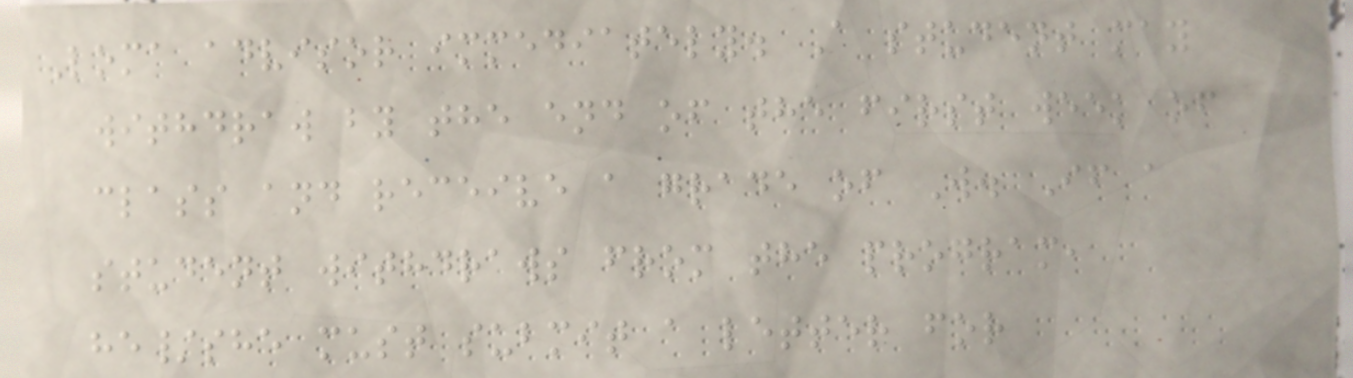Loma advisor immediately. A student may
withdraw by the end of the first week of
class and receive a grade of W. If a
student withdraws from the program,
he/she must submit a letter for
